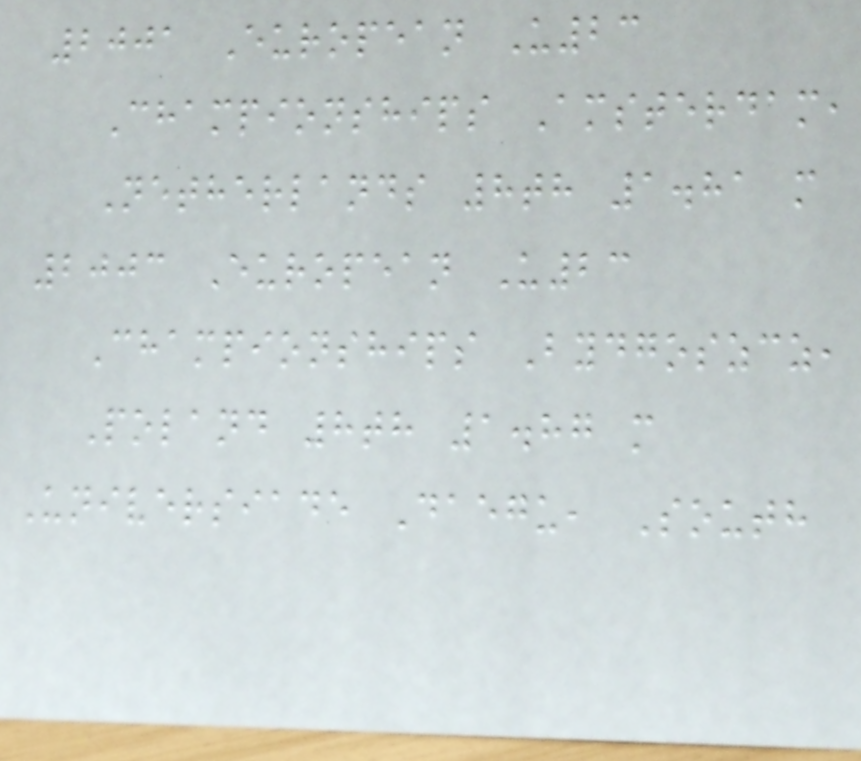2001 European U23
Championships Amsterdam,
Netherlands 8th 1.81 m
2003 European U23
Championships Bydgoszcz,
Poland 8th 1.87 m
Universiade Daegu, South
